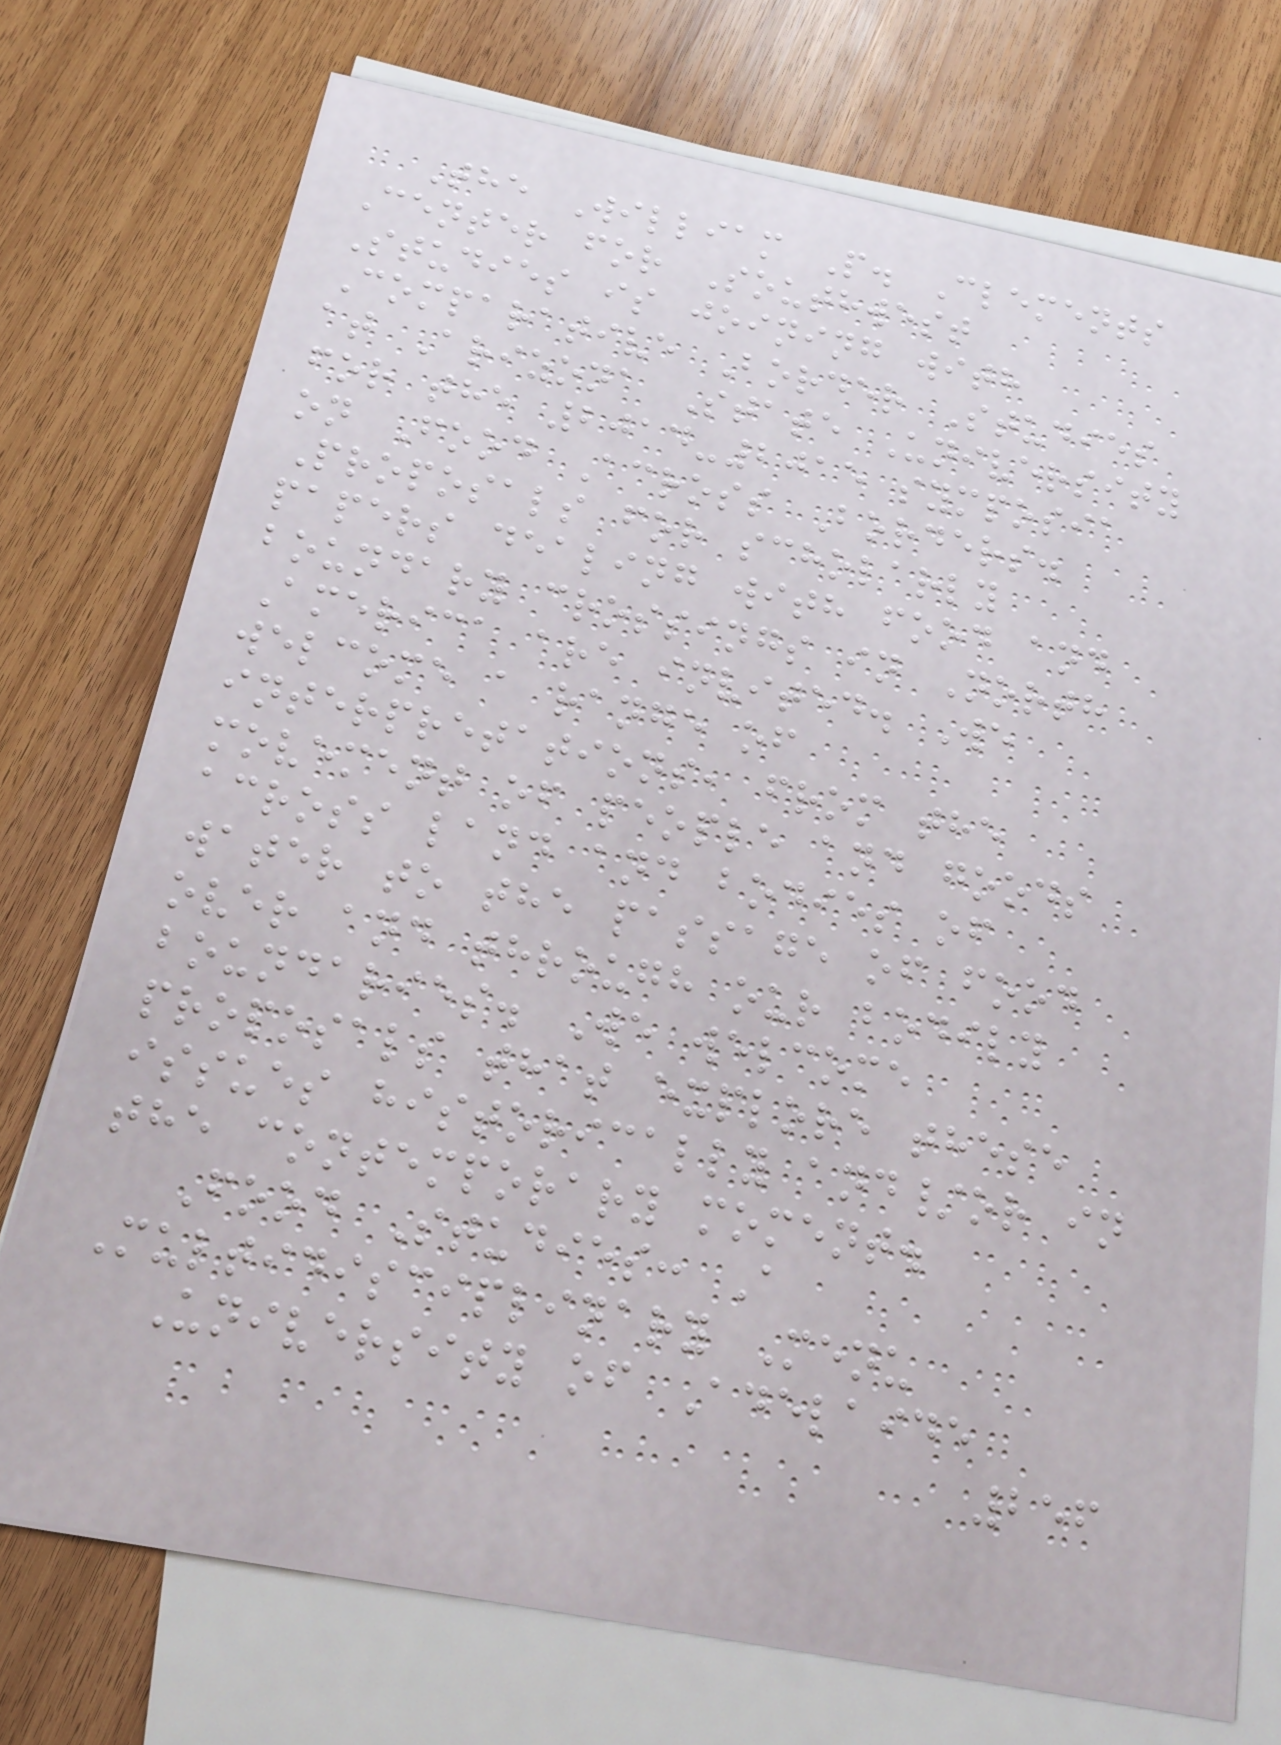The William P. Clements
Center for Southwest
Studies is joining with
Comparative Border Studies
at Arizona State University
for the 2014-2015 symposia
on Food Across Borders.
Proposals for scholarly
papers dealing with food and
boundary crossings in North
America are invited. We
welcome a range of
interpretations, from the
movement of people and goods
across land and bodies of
water to the passage of food
over and through our bodily
boundaries. We welcome
proposals that explore these
issues historically and/or in
the contemporary moment.
Food Studies: A
Multidisciplinary Menu
University of Adelaide
256
